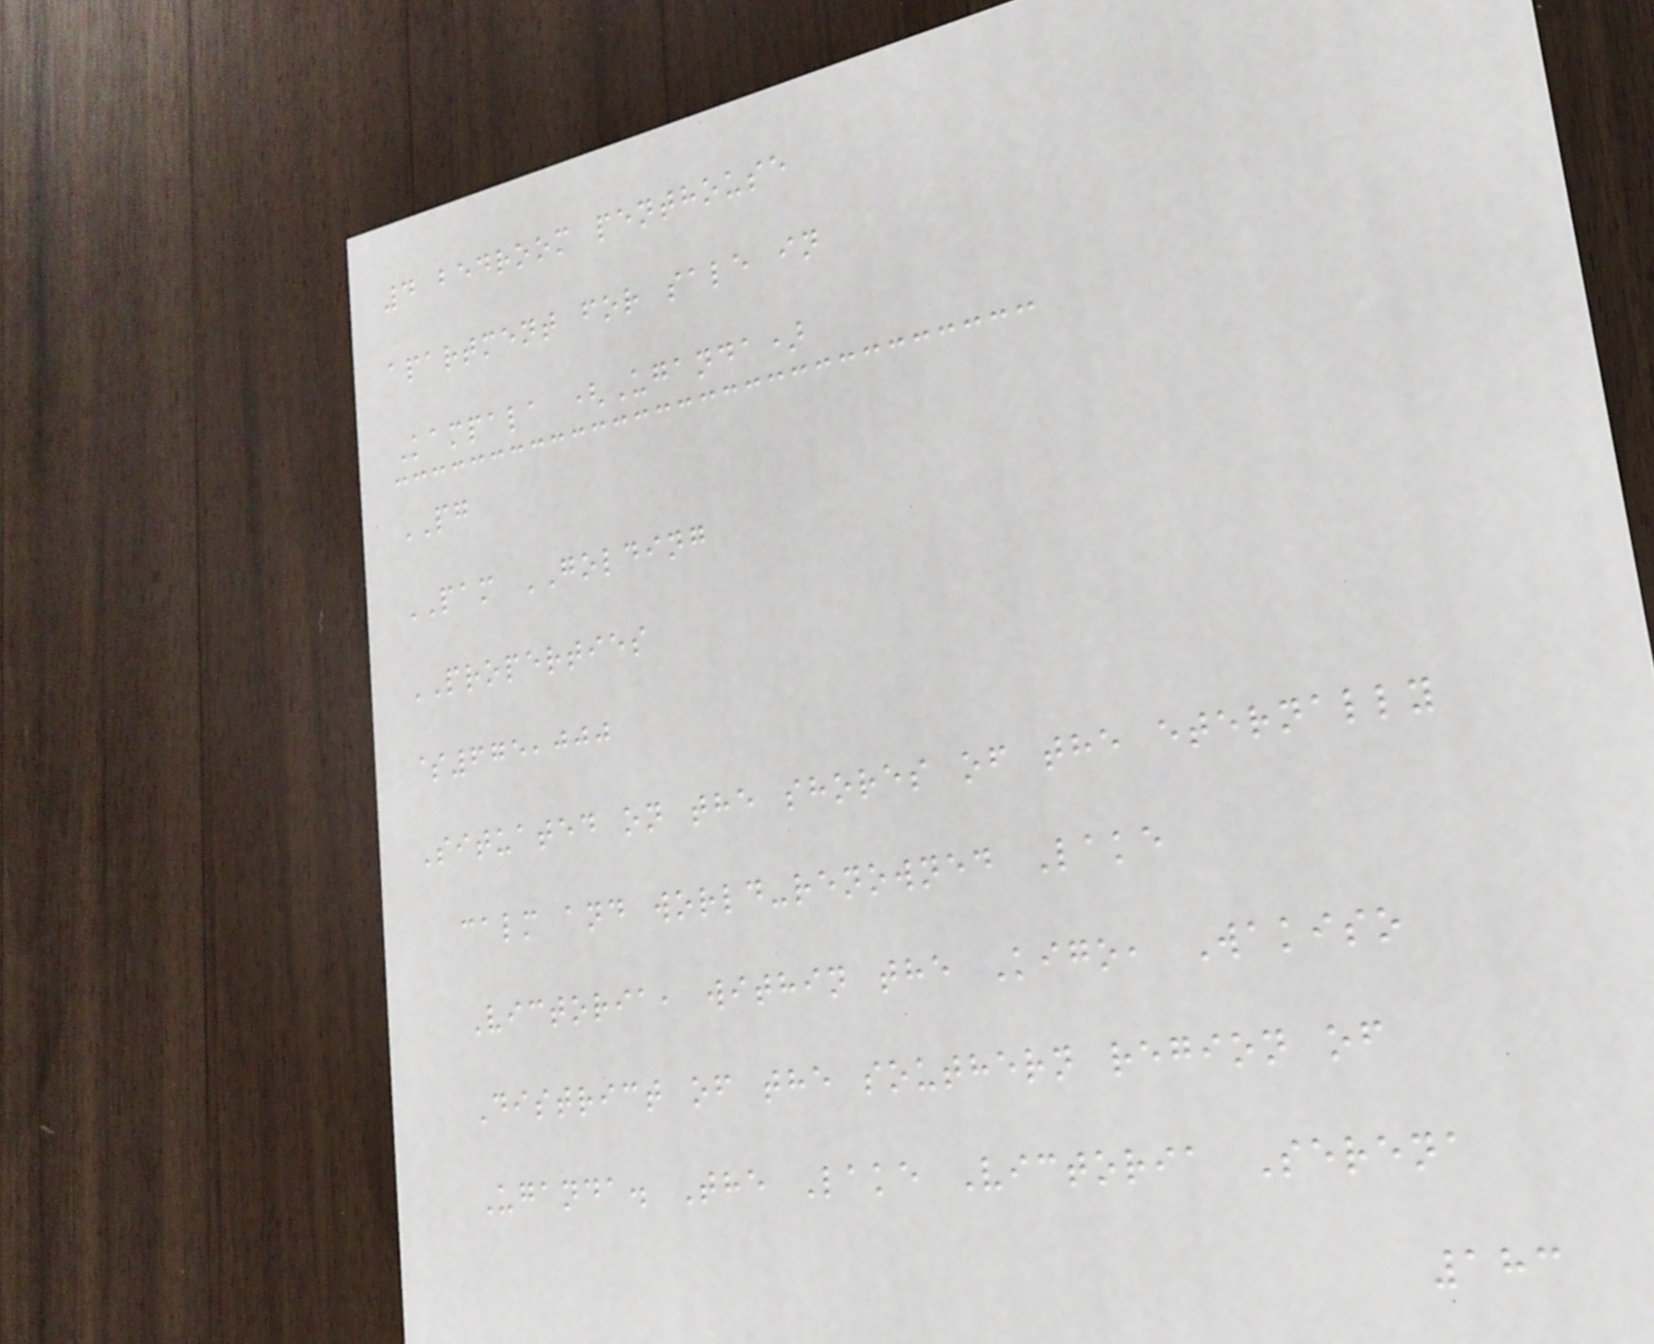4 bedroom penthouse
apartment for sale in
Kampala (Uganda)
PG
PAM GOLDING
PROPERTIES
$675,000
Situated on the shores of the eternally
calm and world-renowned Lake
Victoria, within the Kigo, Wakiso
District of the southern region of
Uganda. The Lake Victoria Serena
183
